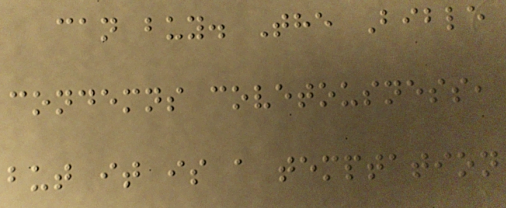can buy. The Bible
condemns covetousness,
but it is a temptation
